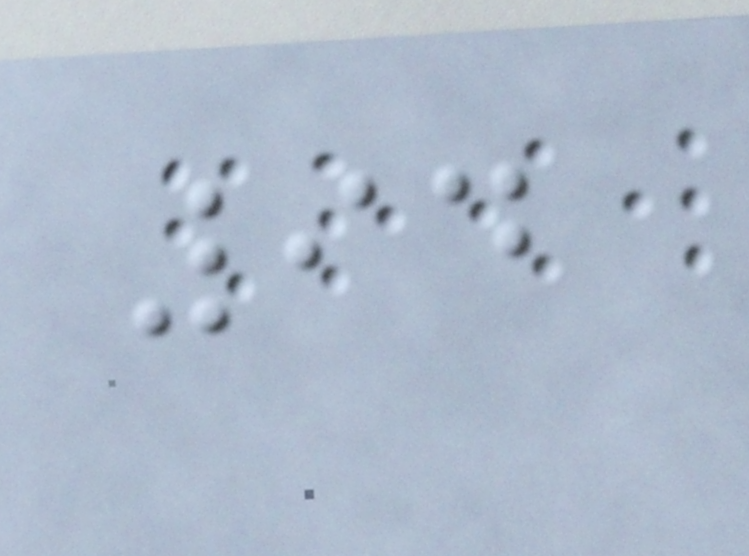94
